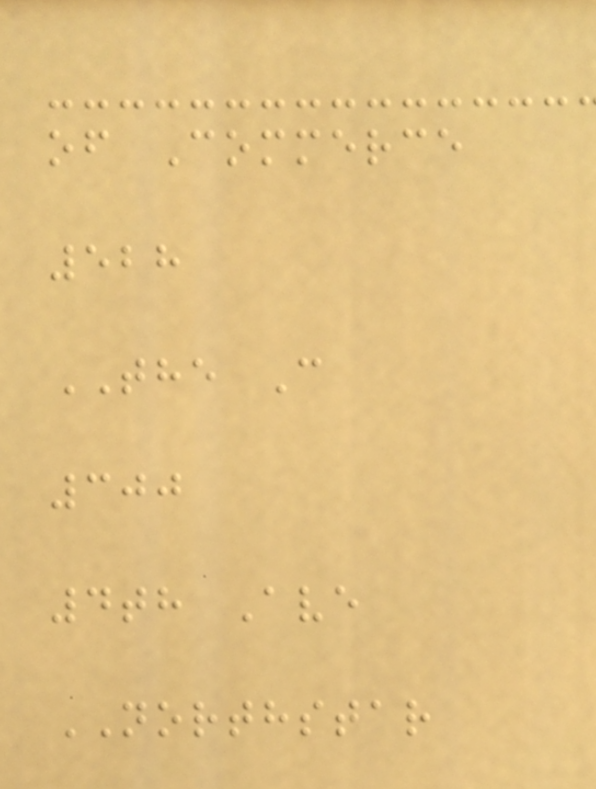of Commerce
528
THE C
300
4th Ave
NORTHSTAR
